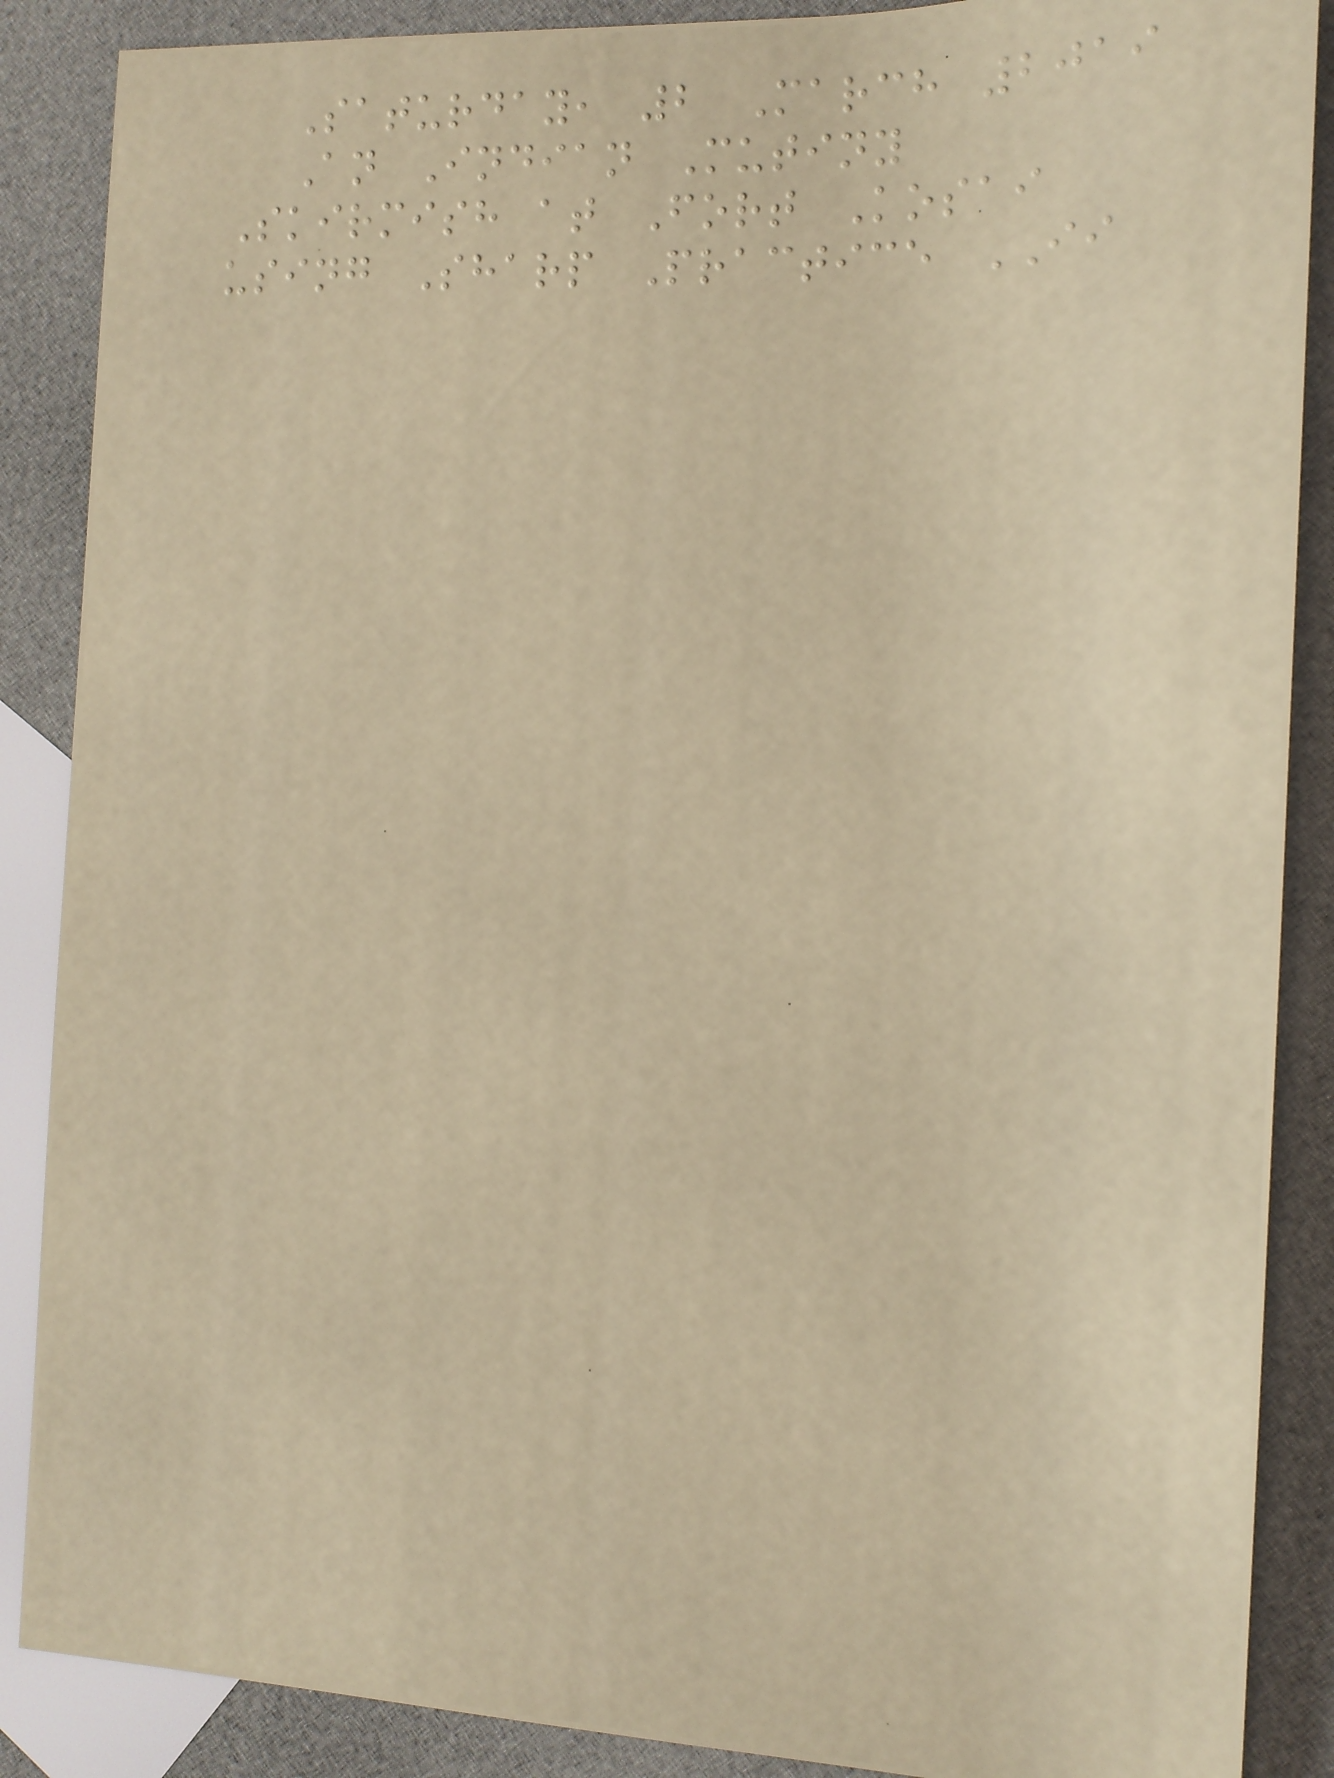Saturday, 2 March 2019
An Indian Mutiny
Skirmish at Fort Kosai
using Sharp Practice II
